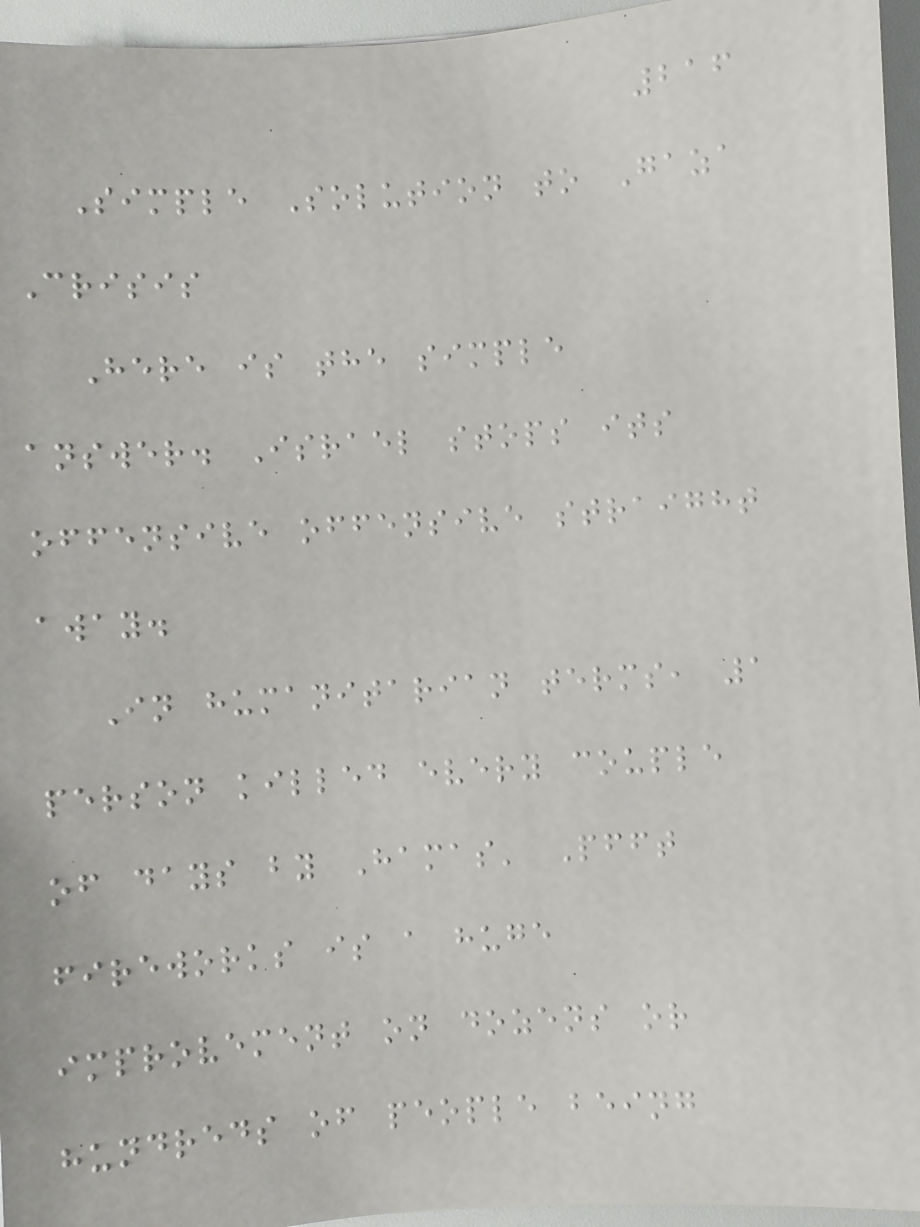216
Simple Solution to Gaza
Crisis
Here is the simple
answer. Israel stops its
offensive offensive straight
away.
In humanitarian terms, 1
person killed every couple
of days by Hamas' Pfft
fireworks is a huge
improvement on dozens or
hundreds of people being
